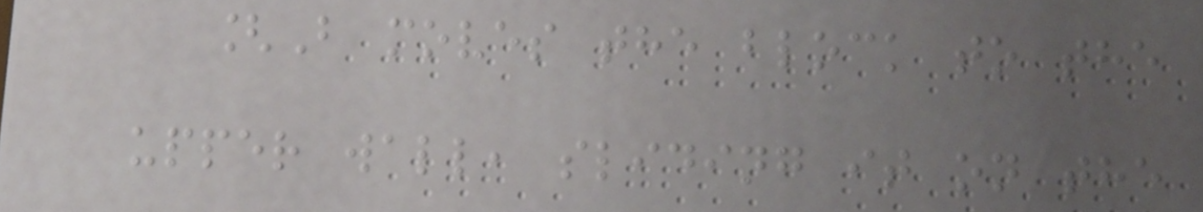[B moves the block to the
upper wall, sliding it on the
